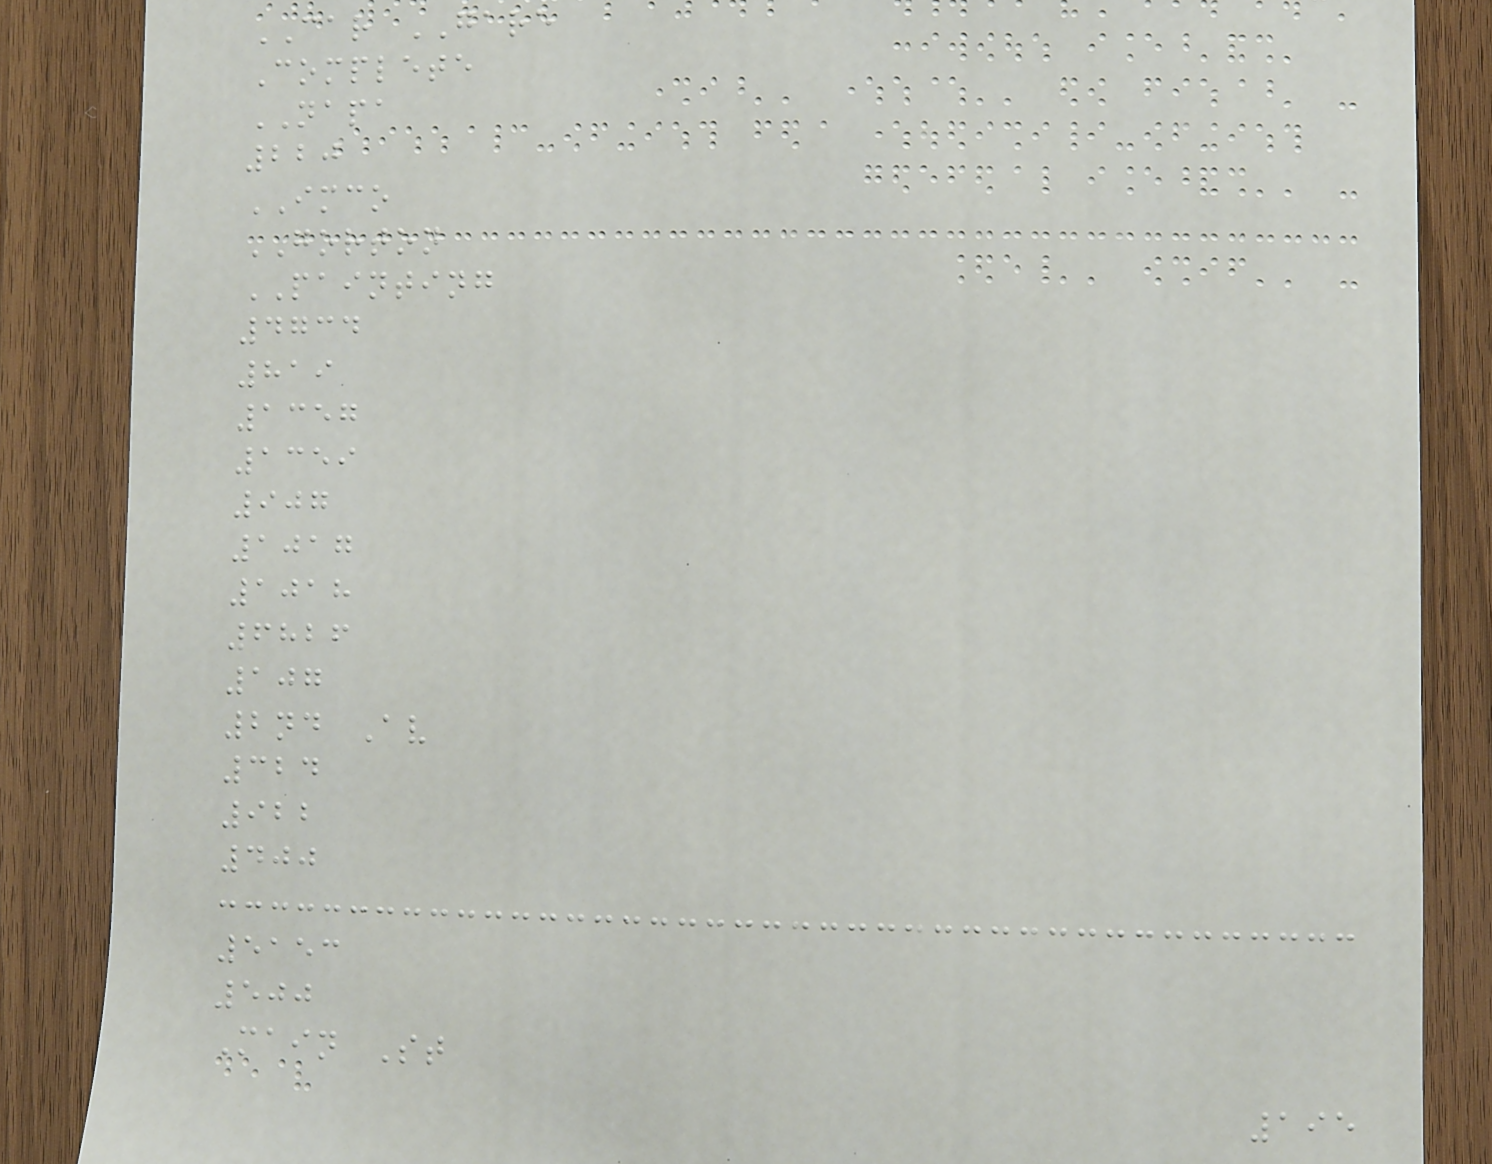CAR GARE
Complete
NAPA
220
IMCO
GORTON
PAINTING
4734
819
1357
1359
907
1017
1018
6826
107
2nd Av
324
922
400
5153
500
Main St
195
